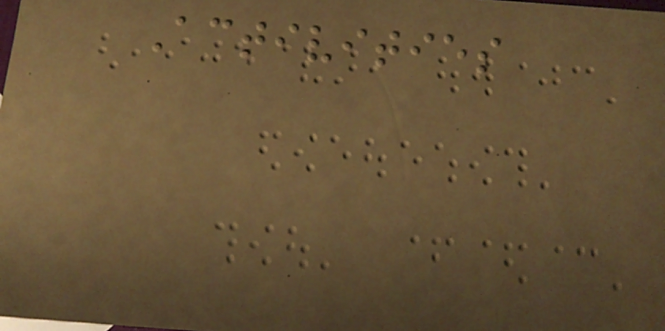Activities
